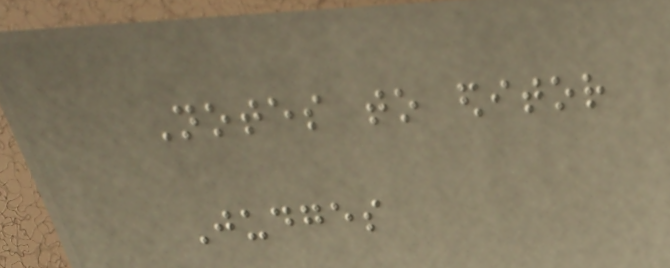Notes to editor
Judges
